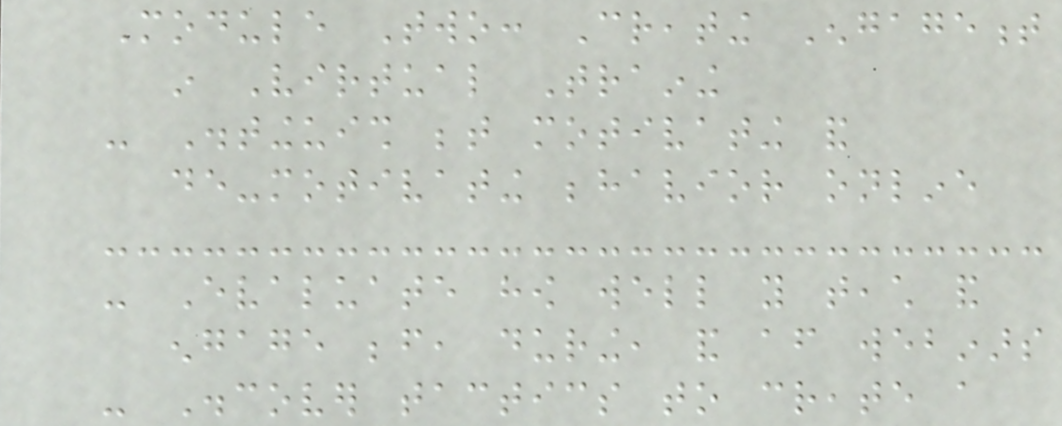Module Two: Creating Engagement
in Virtual Training
- Distinguish between motivating and
de-motivating behavior online
- Evaluate how well you teach and
engage before, during, and after webinars
- Discover tactics to create a
